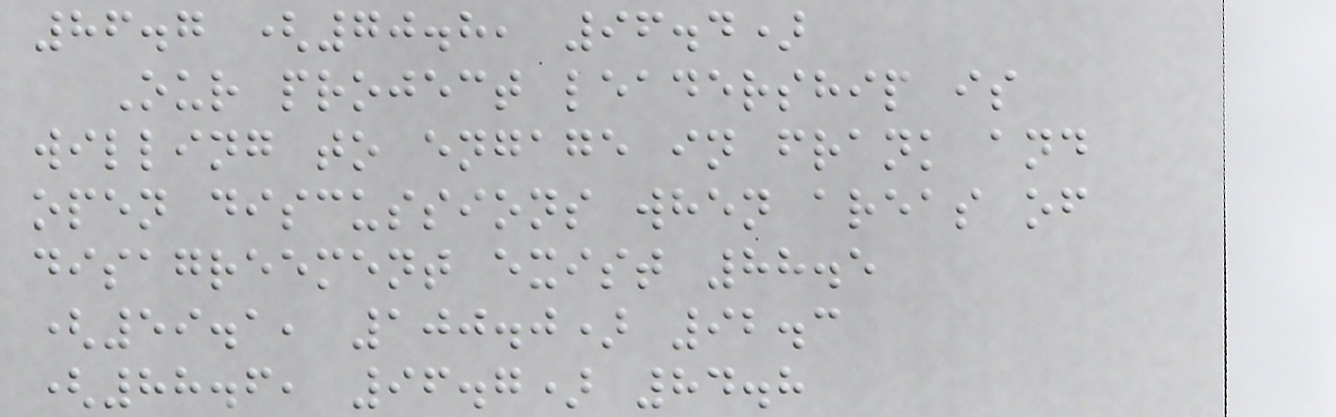86.7 (70.8, 96.4)
Our project leadership is
willing to engage in frank and
open discussions when areas of
disagreement exist 88.5
(59.1, 100.0) 92.3
(88.6, 96.7) 84.8
